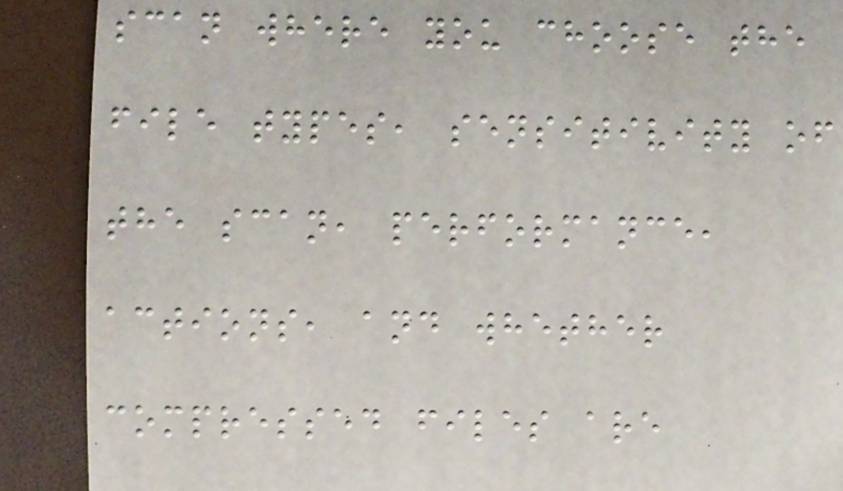scan where you choose the
file types, sensitivity of
the scan, performance,
actions, and whether
compressed files are
